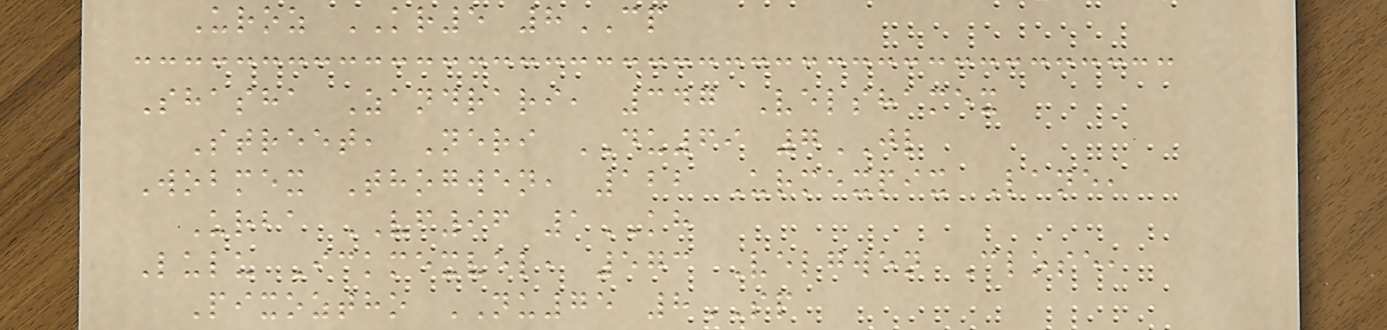Uroz KR5 8CP
Shasha Zandrari, 347 Velshamex
Street, Neri DU69 7JL
Wobmex Thogwen, 122 Urmexpix Lane,
Urba VF96 1KH
Lulu Ickmexvel, 573 Velgwen Close,
Pixoztho NU75 8SP
